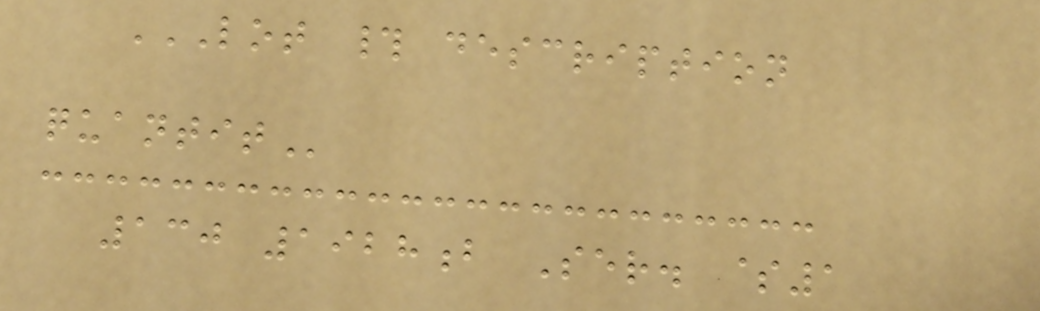LOT # DESCRIPTION
QUANTIT
130 1928b Ser. $1
